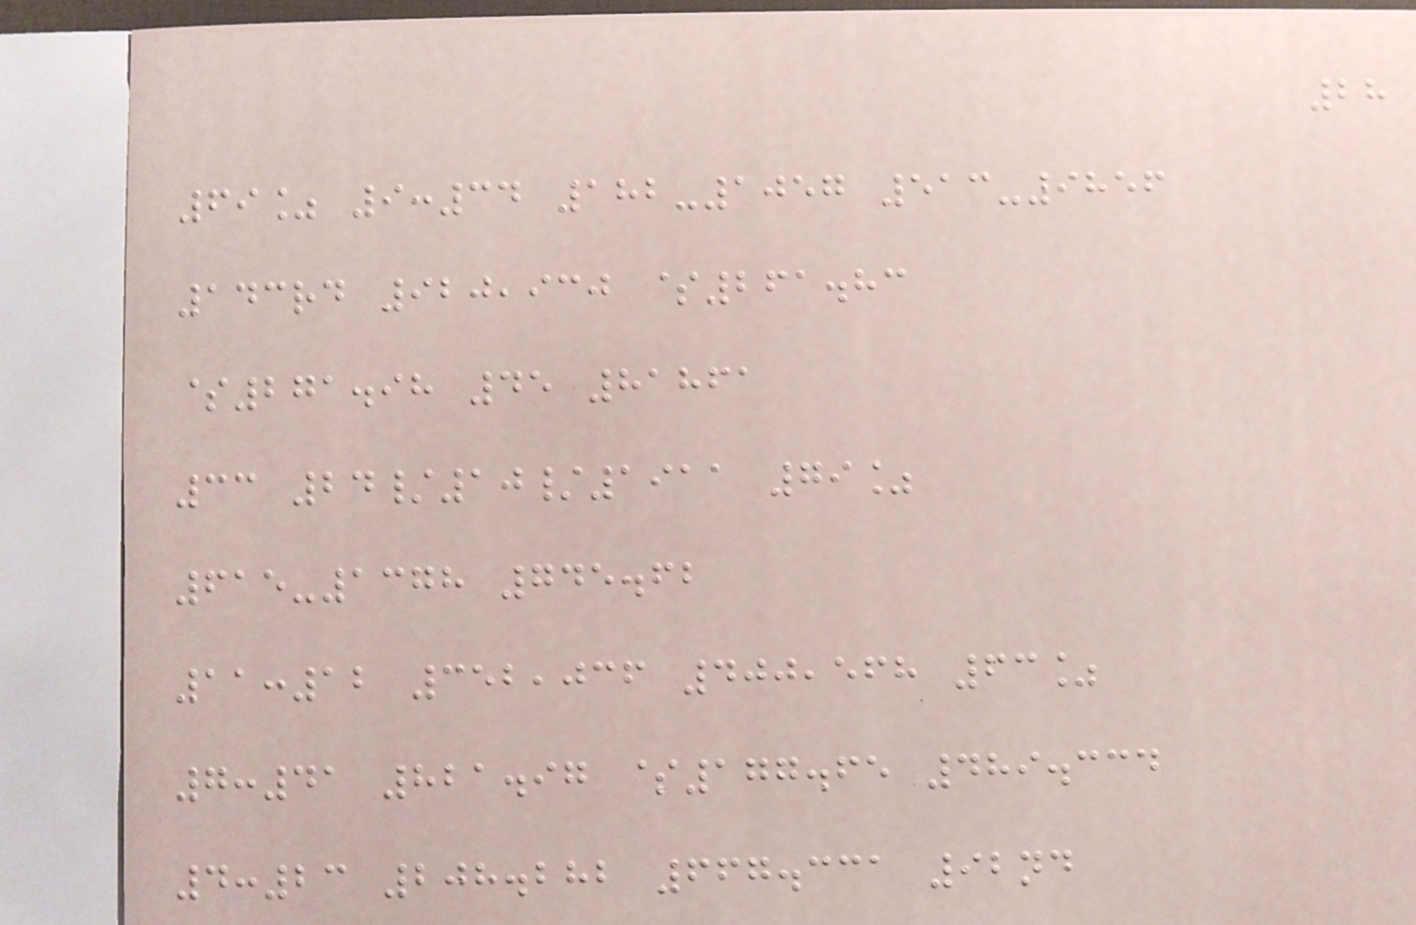28
69% 9:34 182-1057 513-9856
143rd 920,930 $261.83
$271.98 45 81861
33 24/10/1911 79%
615-1378 745.62
11:12 352,036 400,568 63%
7:41 821.97 $177.65 489.334
4:23 208.282 667.331 92nd
